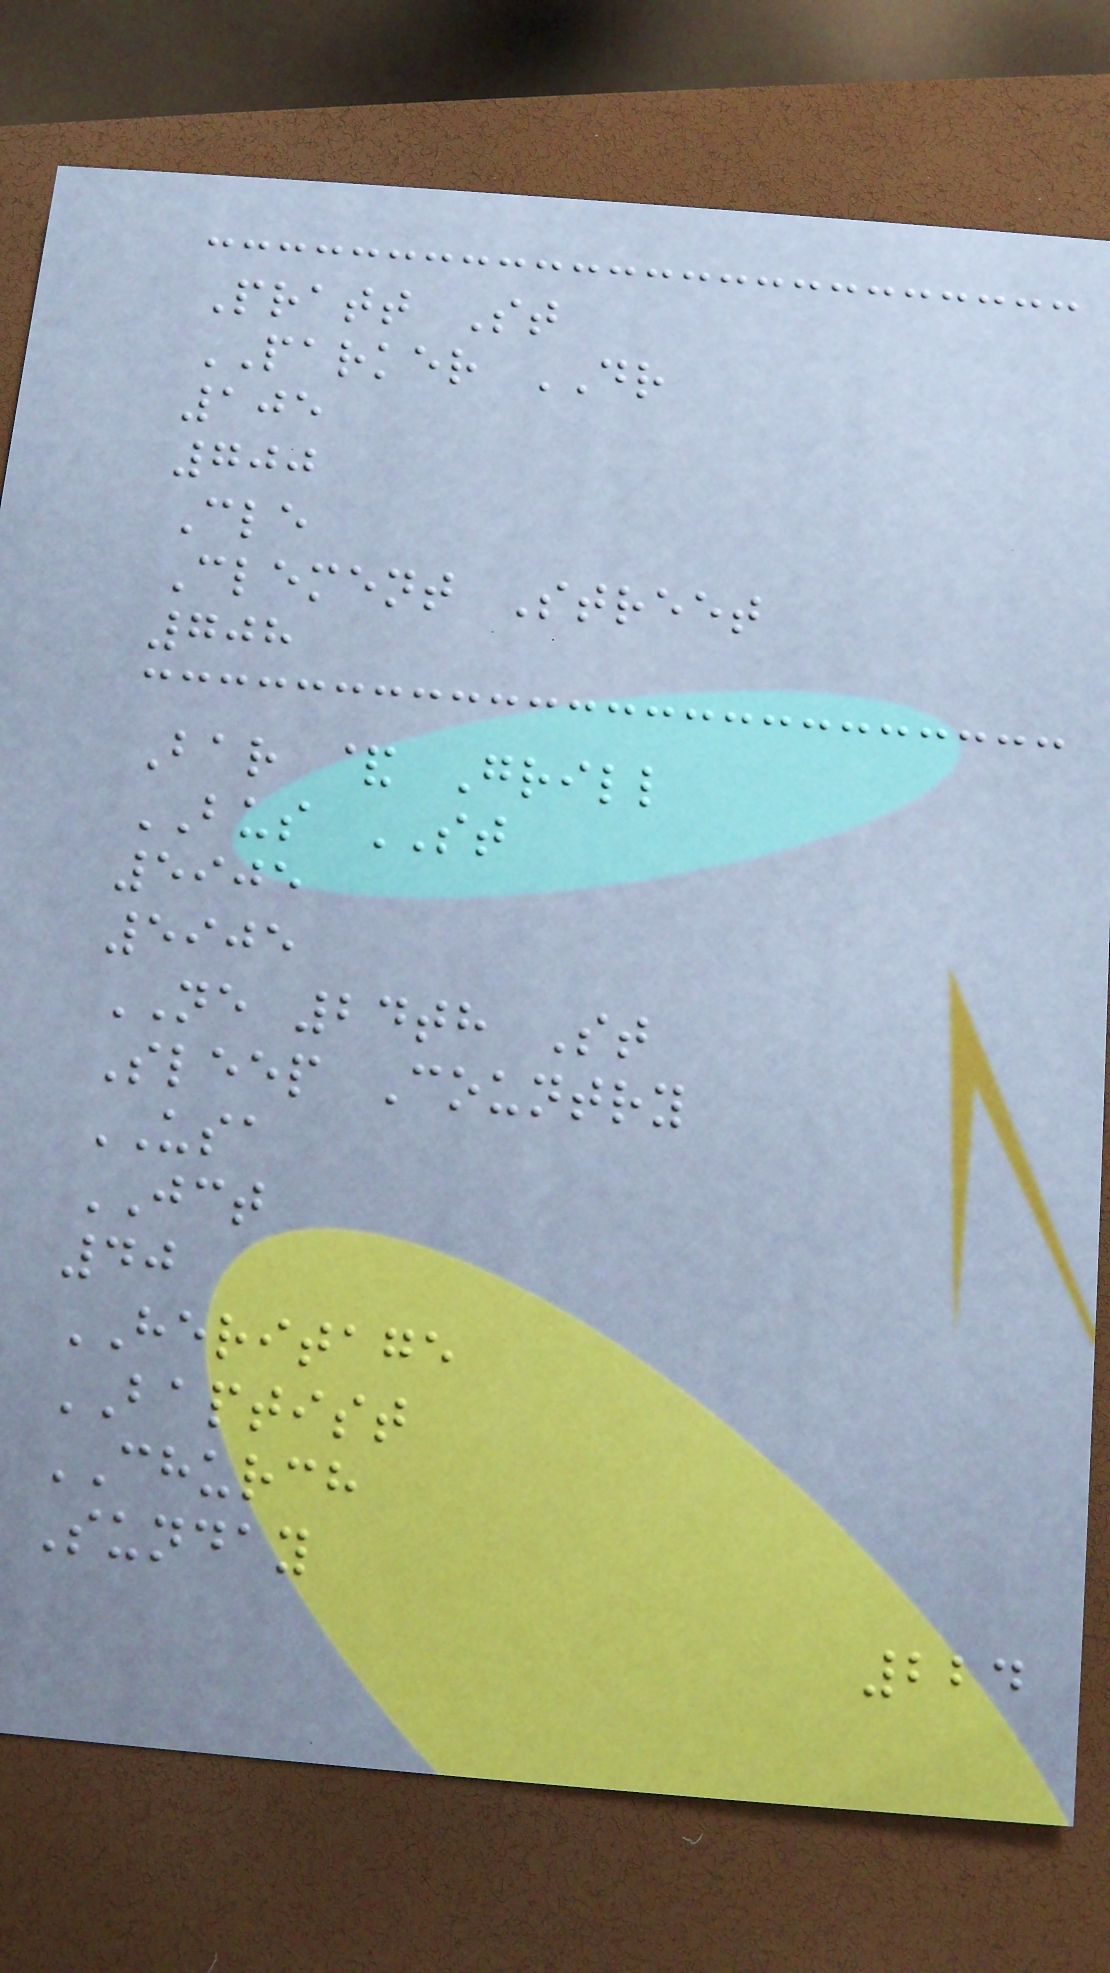Pratt St
PARKER DR
105
700
Cle
Clement Street
708
Bar & Grill
BUS ST
5905
5905
NE 24th St
Sleep Country
USA
JCT
40
HERITAGE
BAPTIST
CHURCH
Sunday
224
